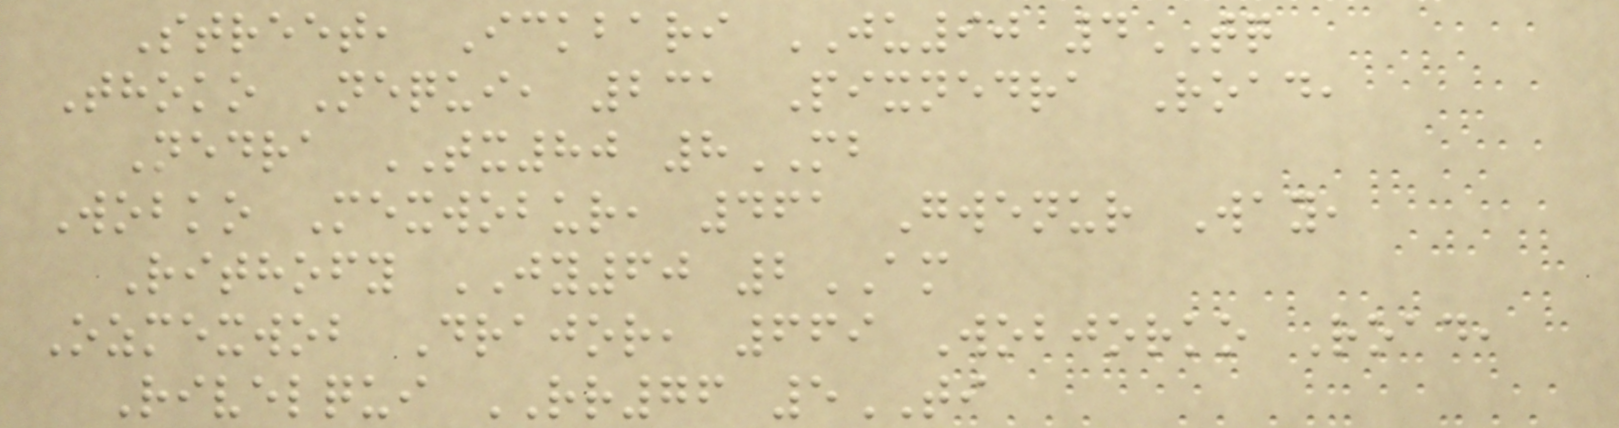Street, Ickbari JU90 4TQ
Thoko Nequi, 231 Pixnedra Road,
Nedra TX80 8MB
Wobko Mexwobur, 461 Gwenur Way,
Rithofy JY60 2AM
Ozmexwob Drajor, 669 Wobjorko Road,
Rivelqui RR76 5TI
